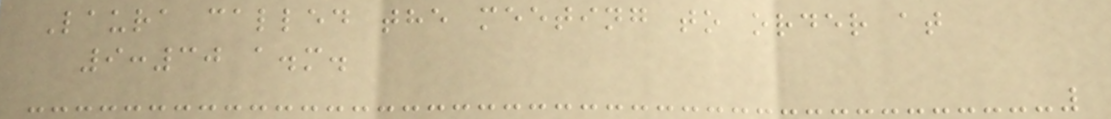Laura called the meeting to order at
9:30 a.m.
